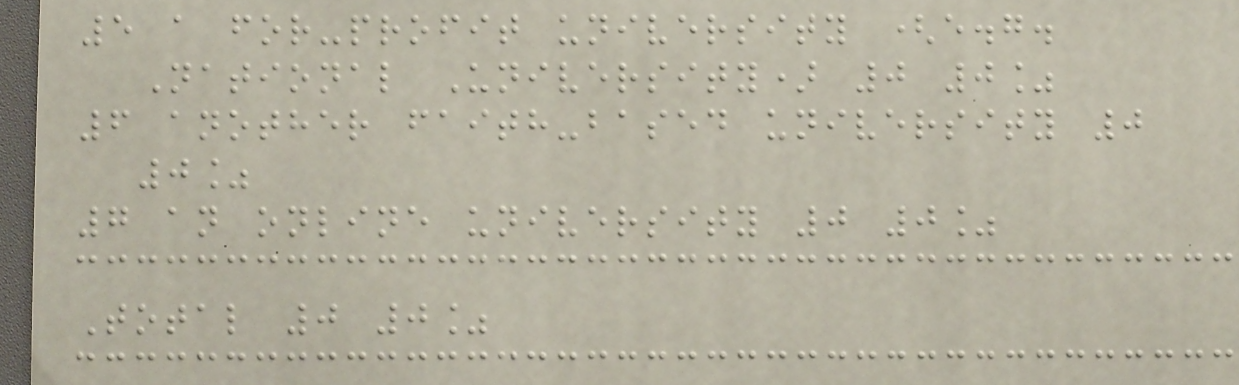5 a for-profit university (e.g.
National University) 0 0%
6 another faith-based university 0
0%
7 an online university 0 0%
Total 0 0%
